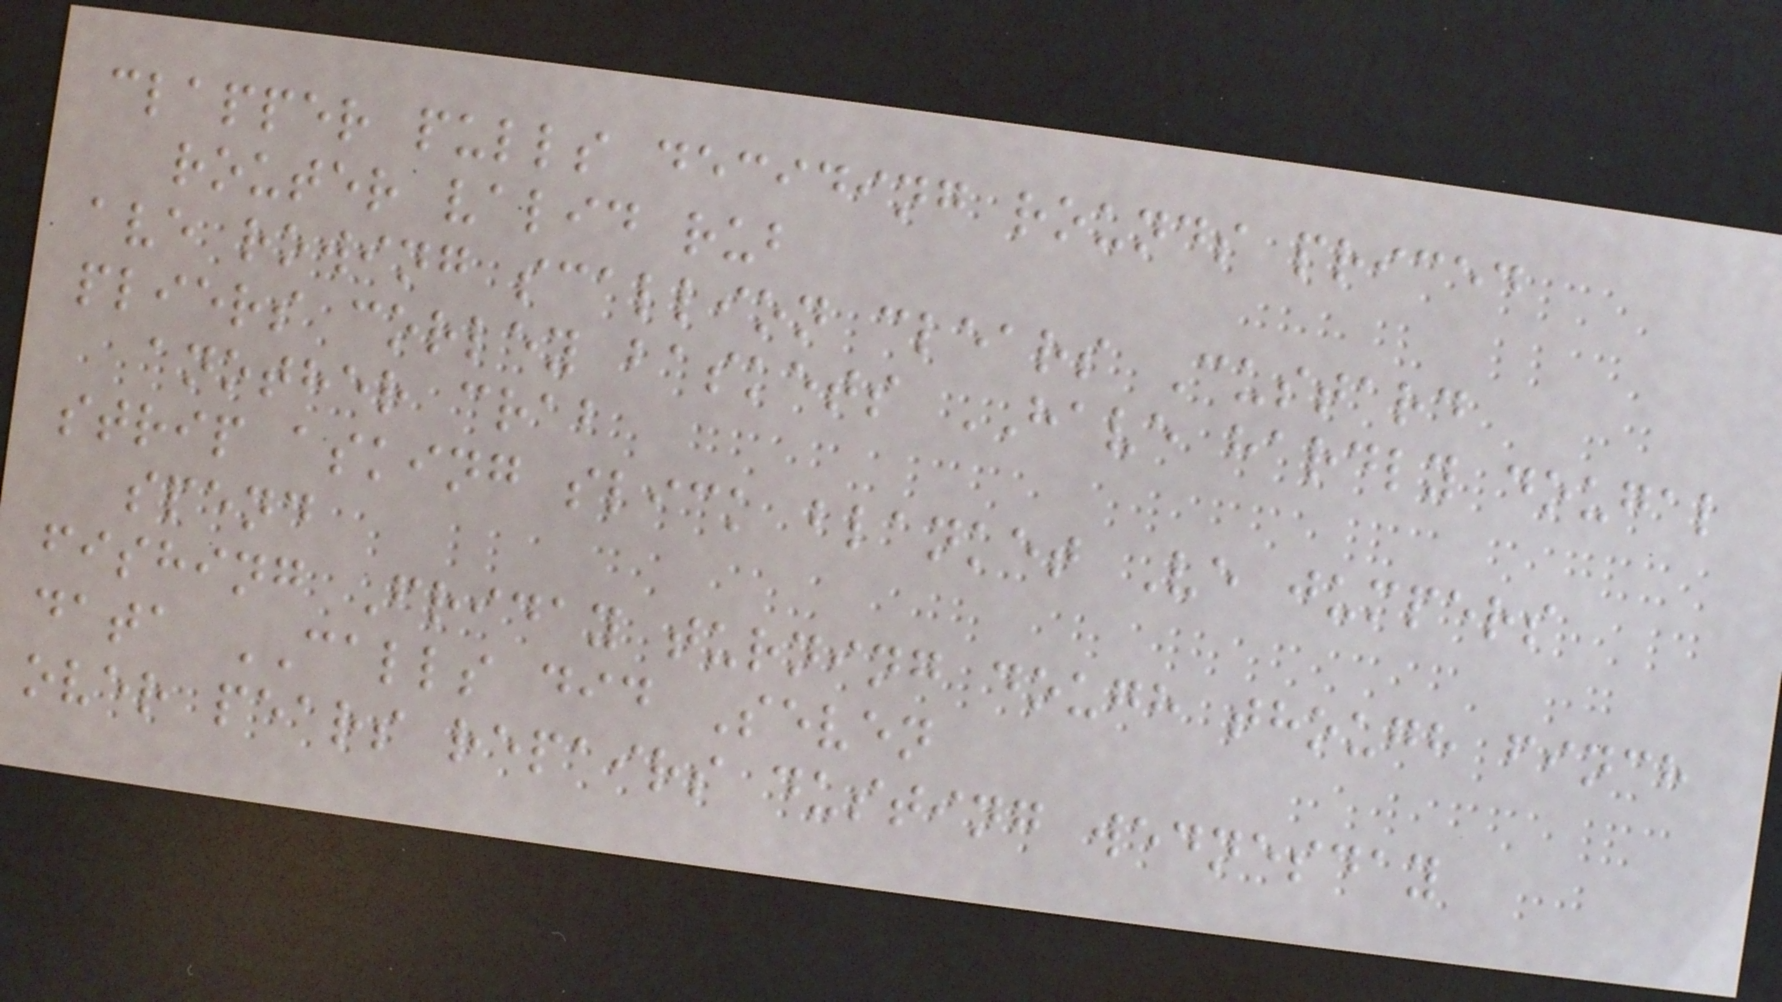clapper pulls deciding rounds priced
router valid rub
ave rowing scallion clears Custard
pliers corley baskets HAVE hardly dougal
another crab
strip asking slick blanket Ve jumpers
spend
fishing Friday turning dough though finch
data CALLS did Seven
over pears repairs dusting wednesday
